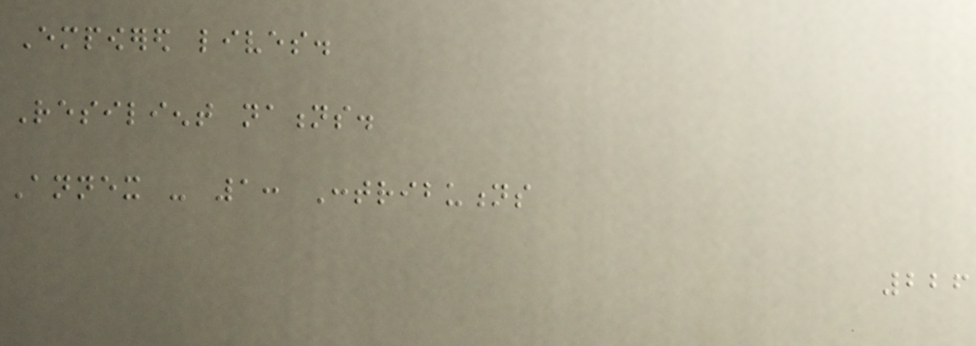Empowered lives.
Resilient nations.
Annex - 1: Contributions
226
